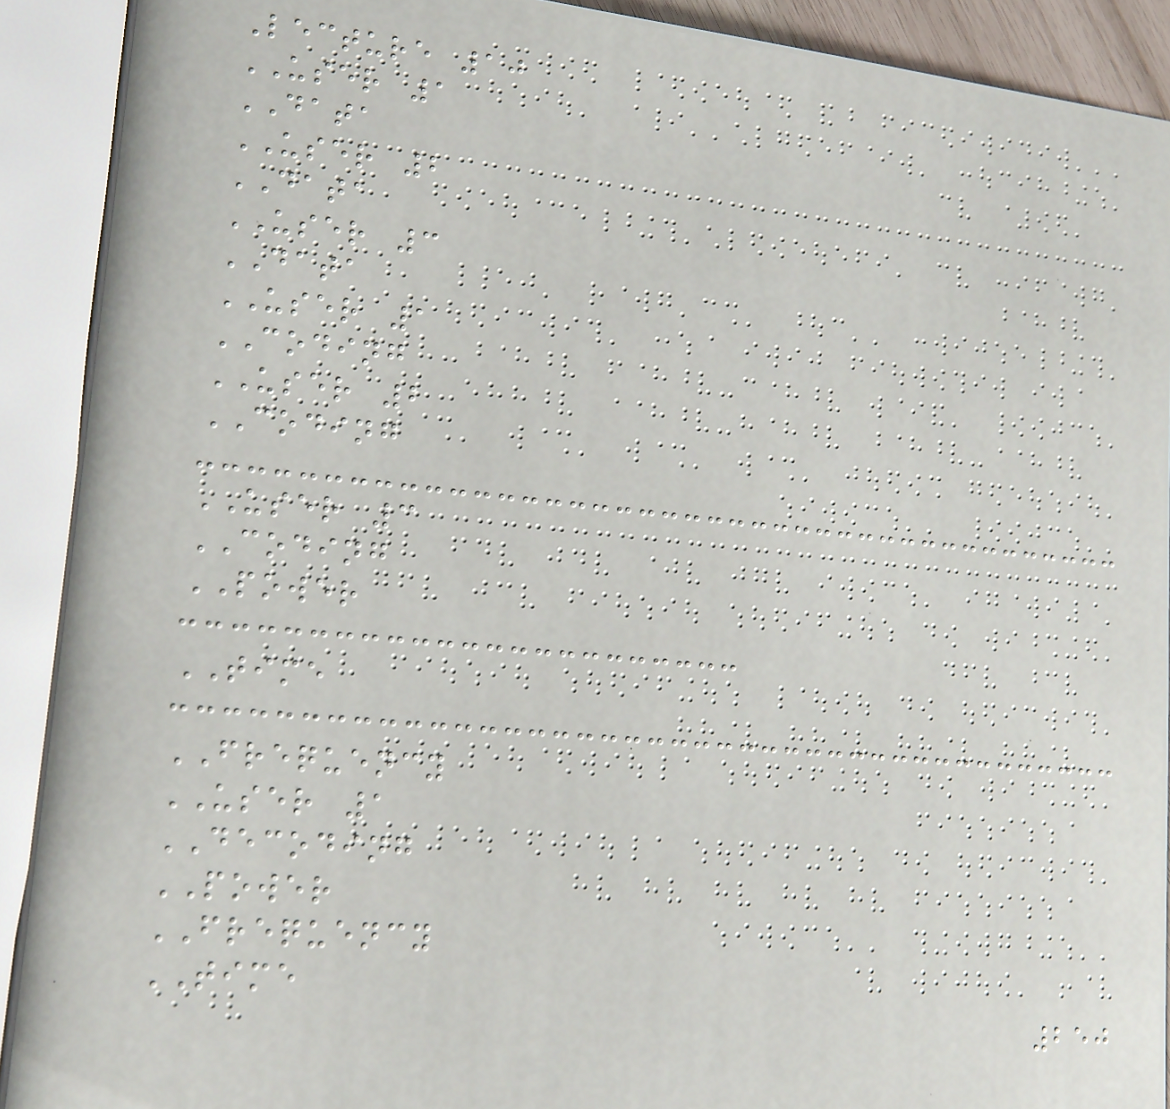Lecture 10
USER 1
DATA
USER 2
DATA
USER 3
DATA
USER 1
CODING
USER 2
CODING
USER 3
CODING
POWER
TIME
FREQUENCY
USER 1
DECODING
POWER
FREQUENCY
TIME
250
